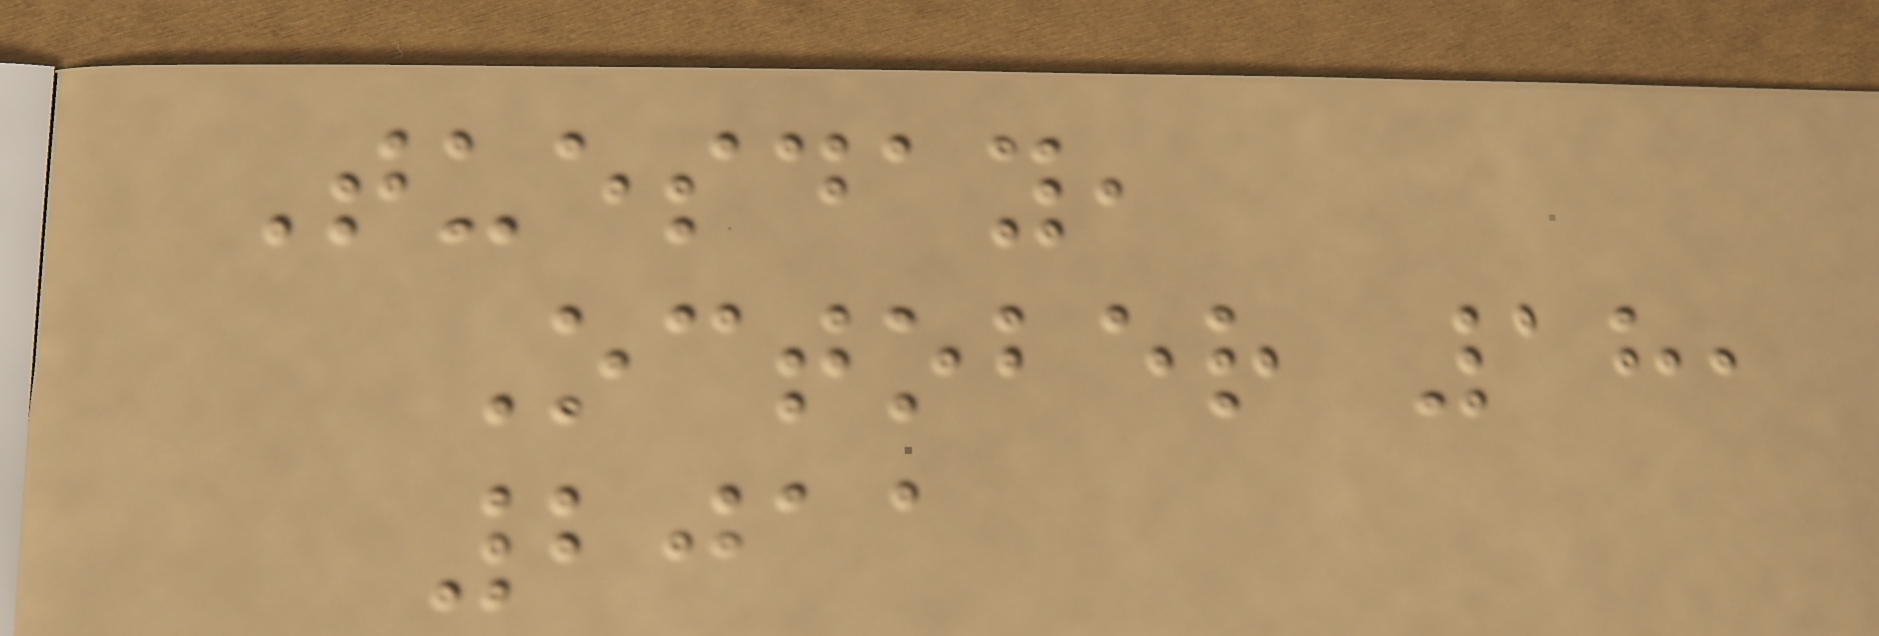Tuesday,
October 18,
2011
